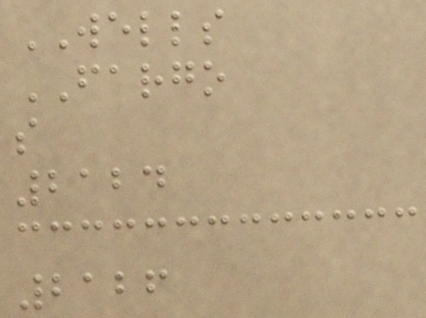WELLS
FARGO
s
2124
2126
